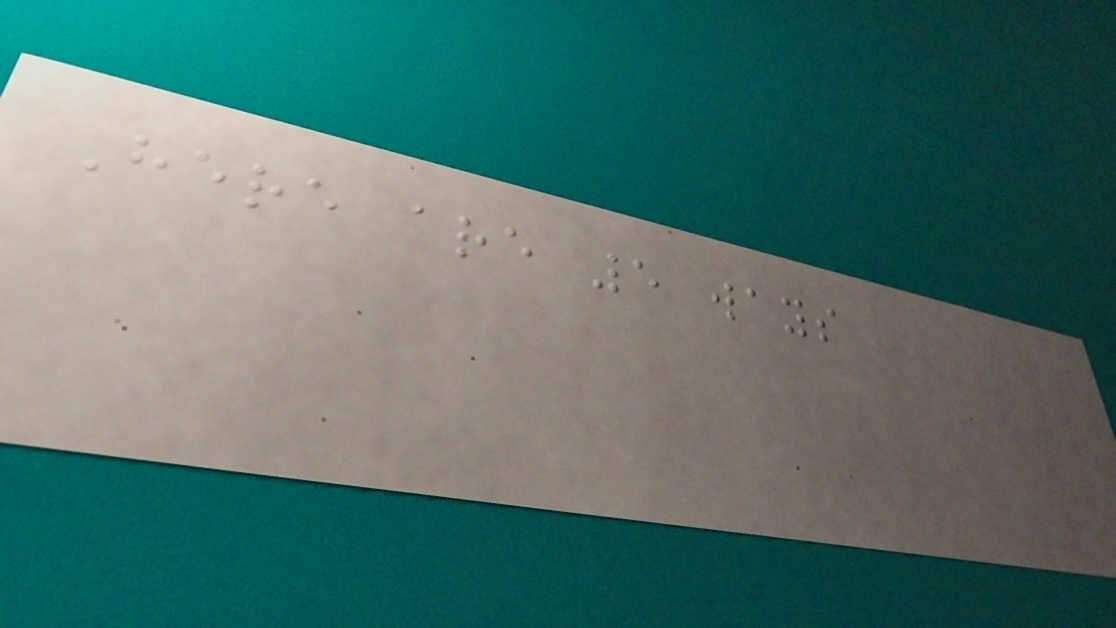Here are 5 ways
